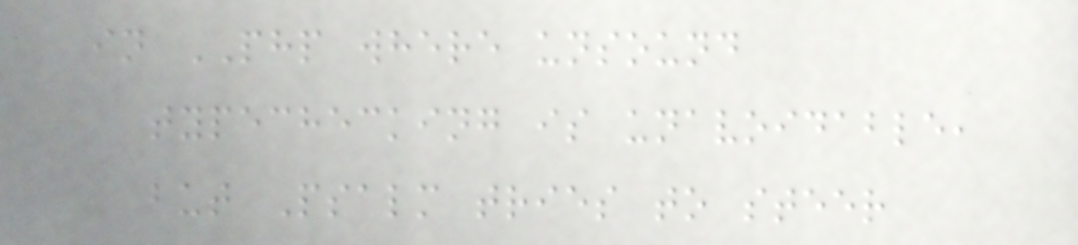in PHP where unsound
typechecking is unavoidable,
but Psalm tries to steer
